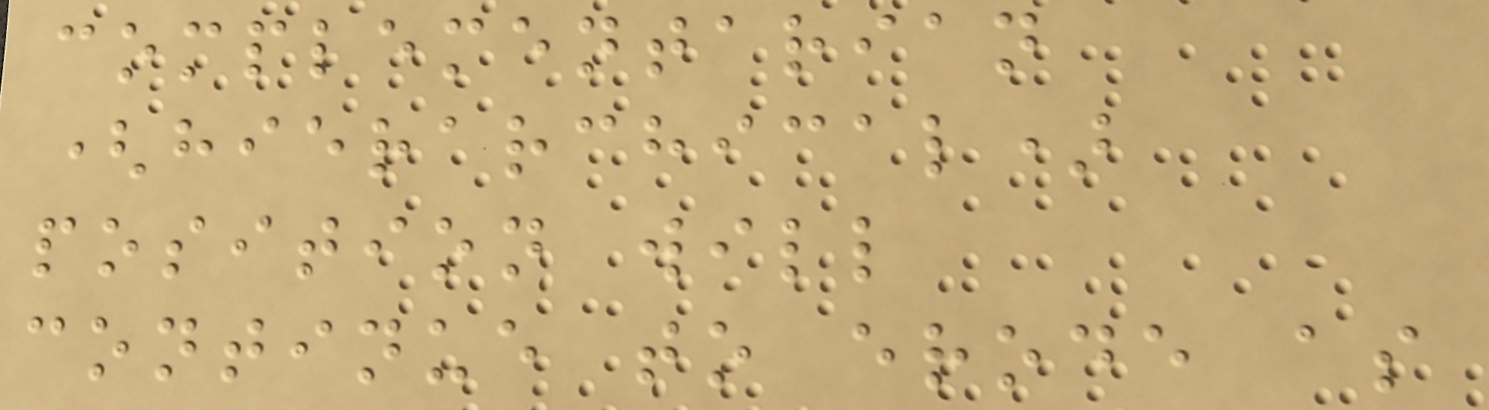complementarian
(hierarchical)
position will
continue to erode as
